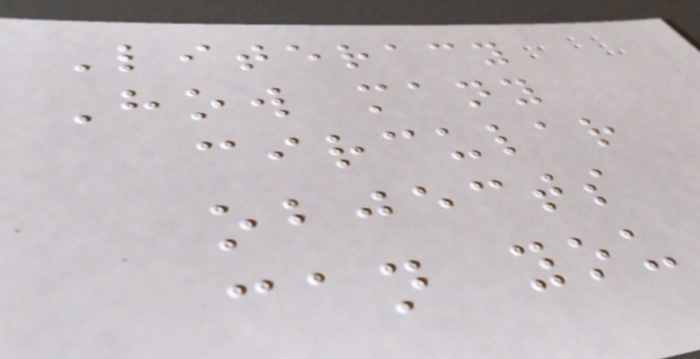Literacy
How many
circular
objects
can you
